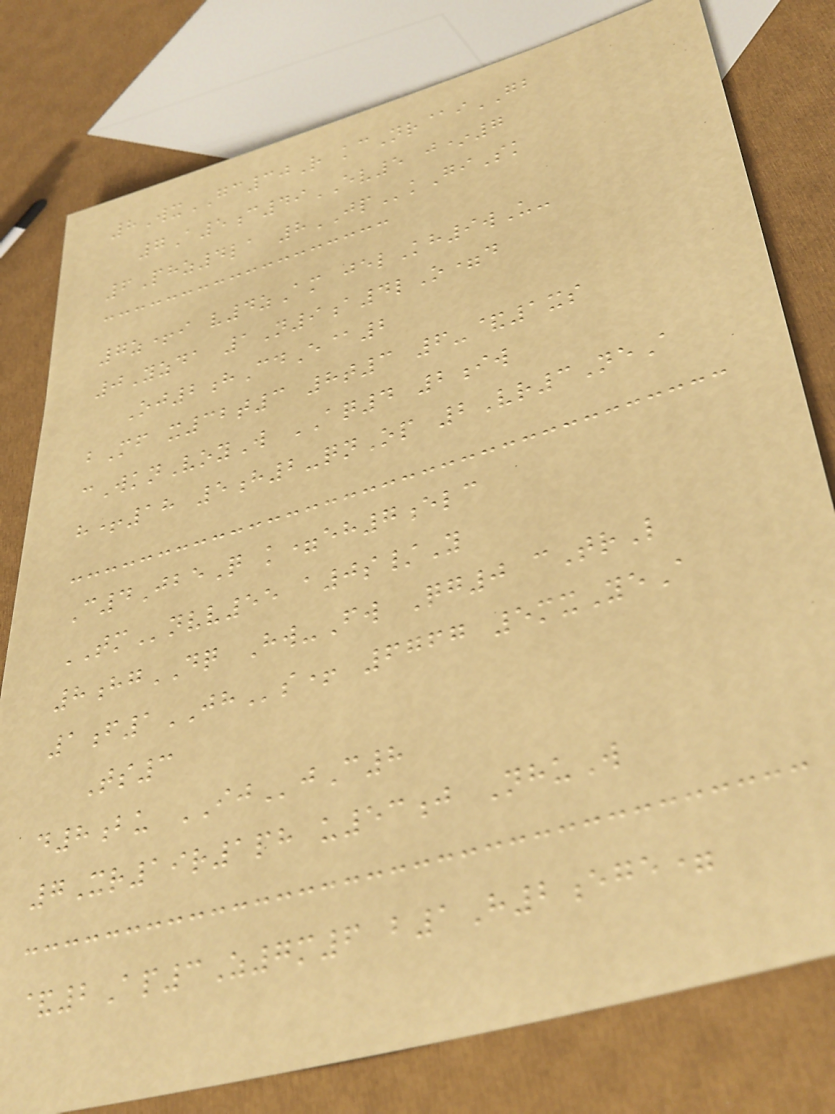8WxGC30R kcNr@iGB
7A5c49EV5 j*7
6Phz4la 8JPkGiSk
7z+i v4zAm jelKh9wU-
0Yzda 1N9a4lO=d
Oj2hCdE@2
bMf x32t3 8t3 6-&1xs
cWknVoyW AQ4 2iw
h+18 5h2-qnOp 2Vr3NeA
C4JbeQ k=eh7elc
TMnvv55 a0s/Y
8hgDQ Hw-Fw Qg0 cTrL
1f1JHs+ 6767 5mxYeA
Ts3
d8bu IJjC8
7Xr19r1ph u53j NhuW
&2Ap3Z7m6 b1H2ege=
